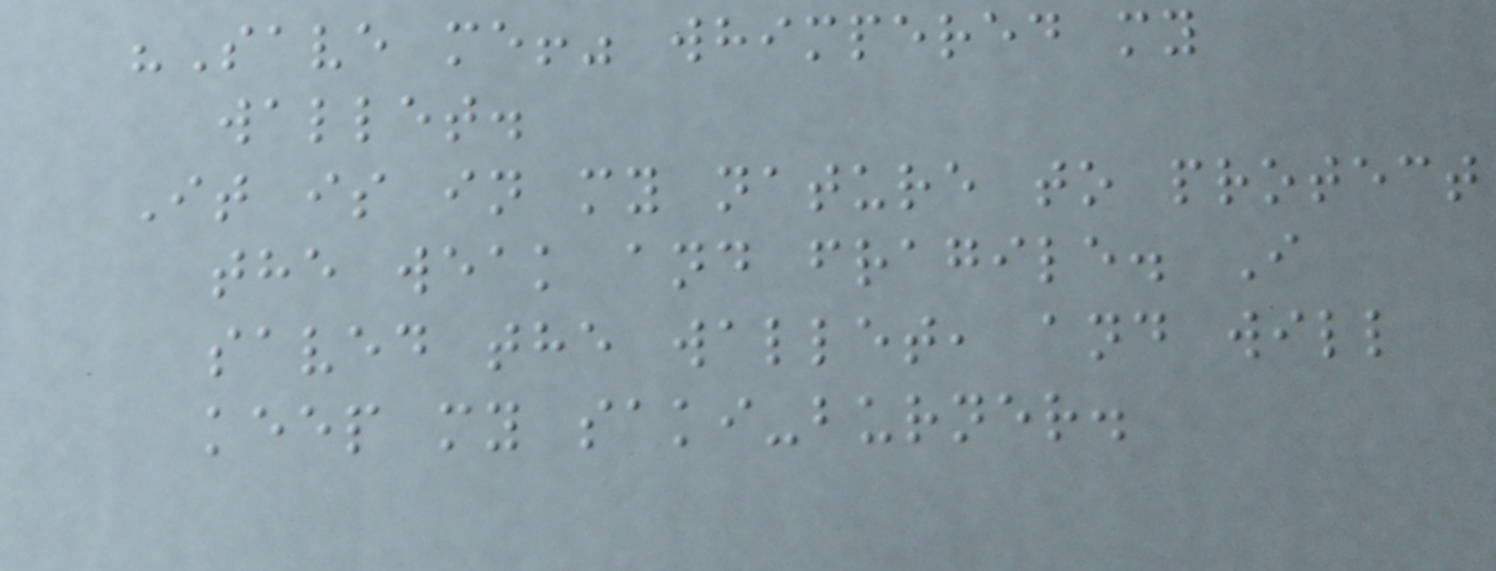"Save me!" whimpered my
wallet.
It is in my nature to protect
the weak and fragile. I
saved the wallet, and will
keep my saki-burner.
